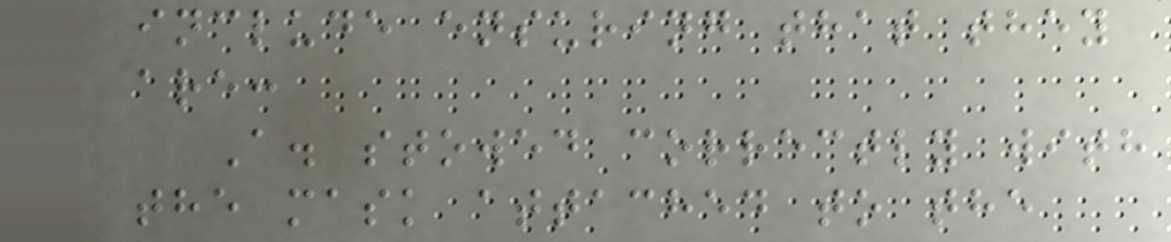include ensuring that they
are:
A. stowed correctly with
the mask attached to the
